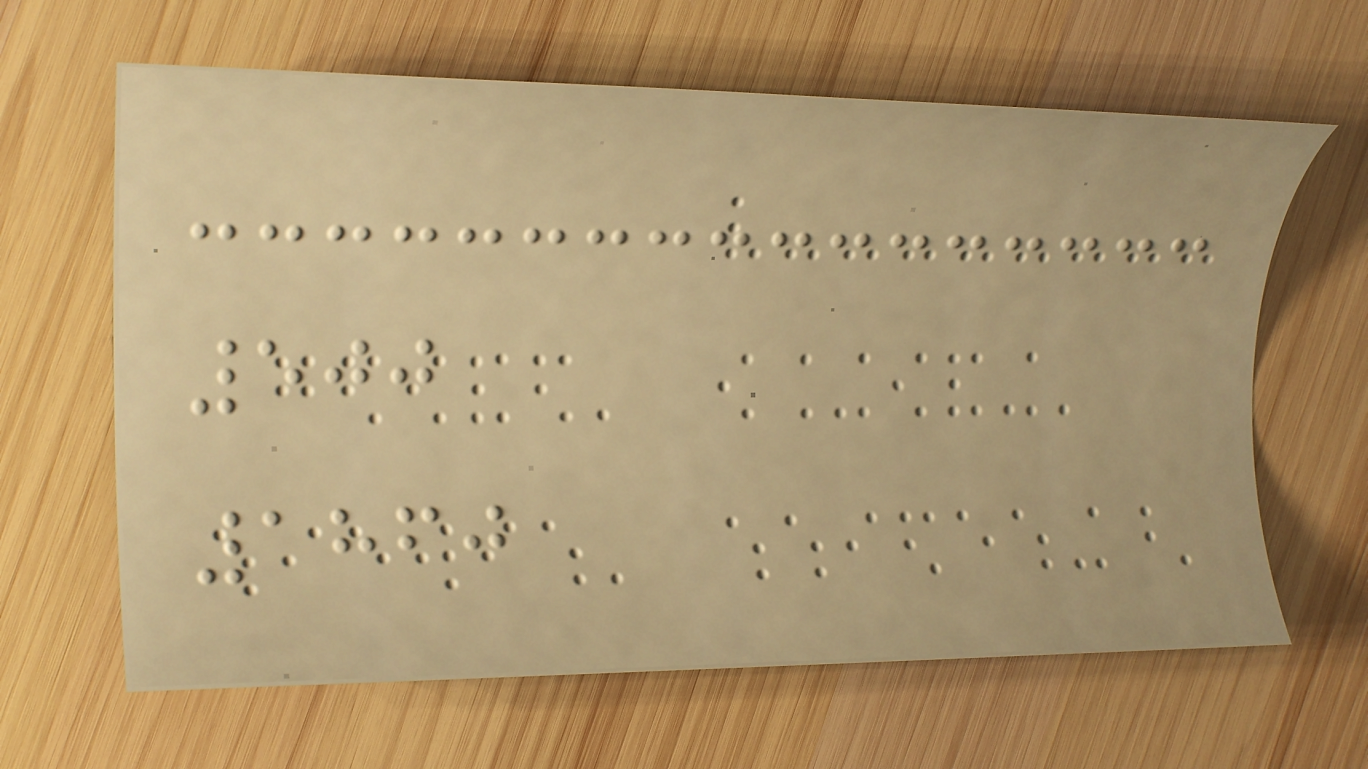500
1860
